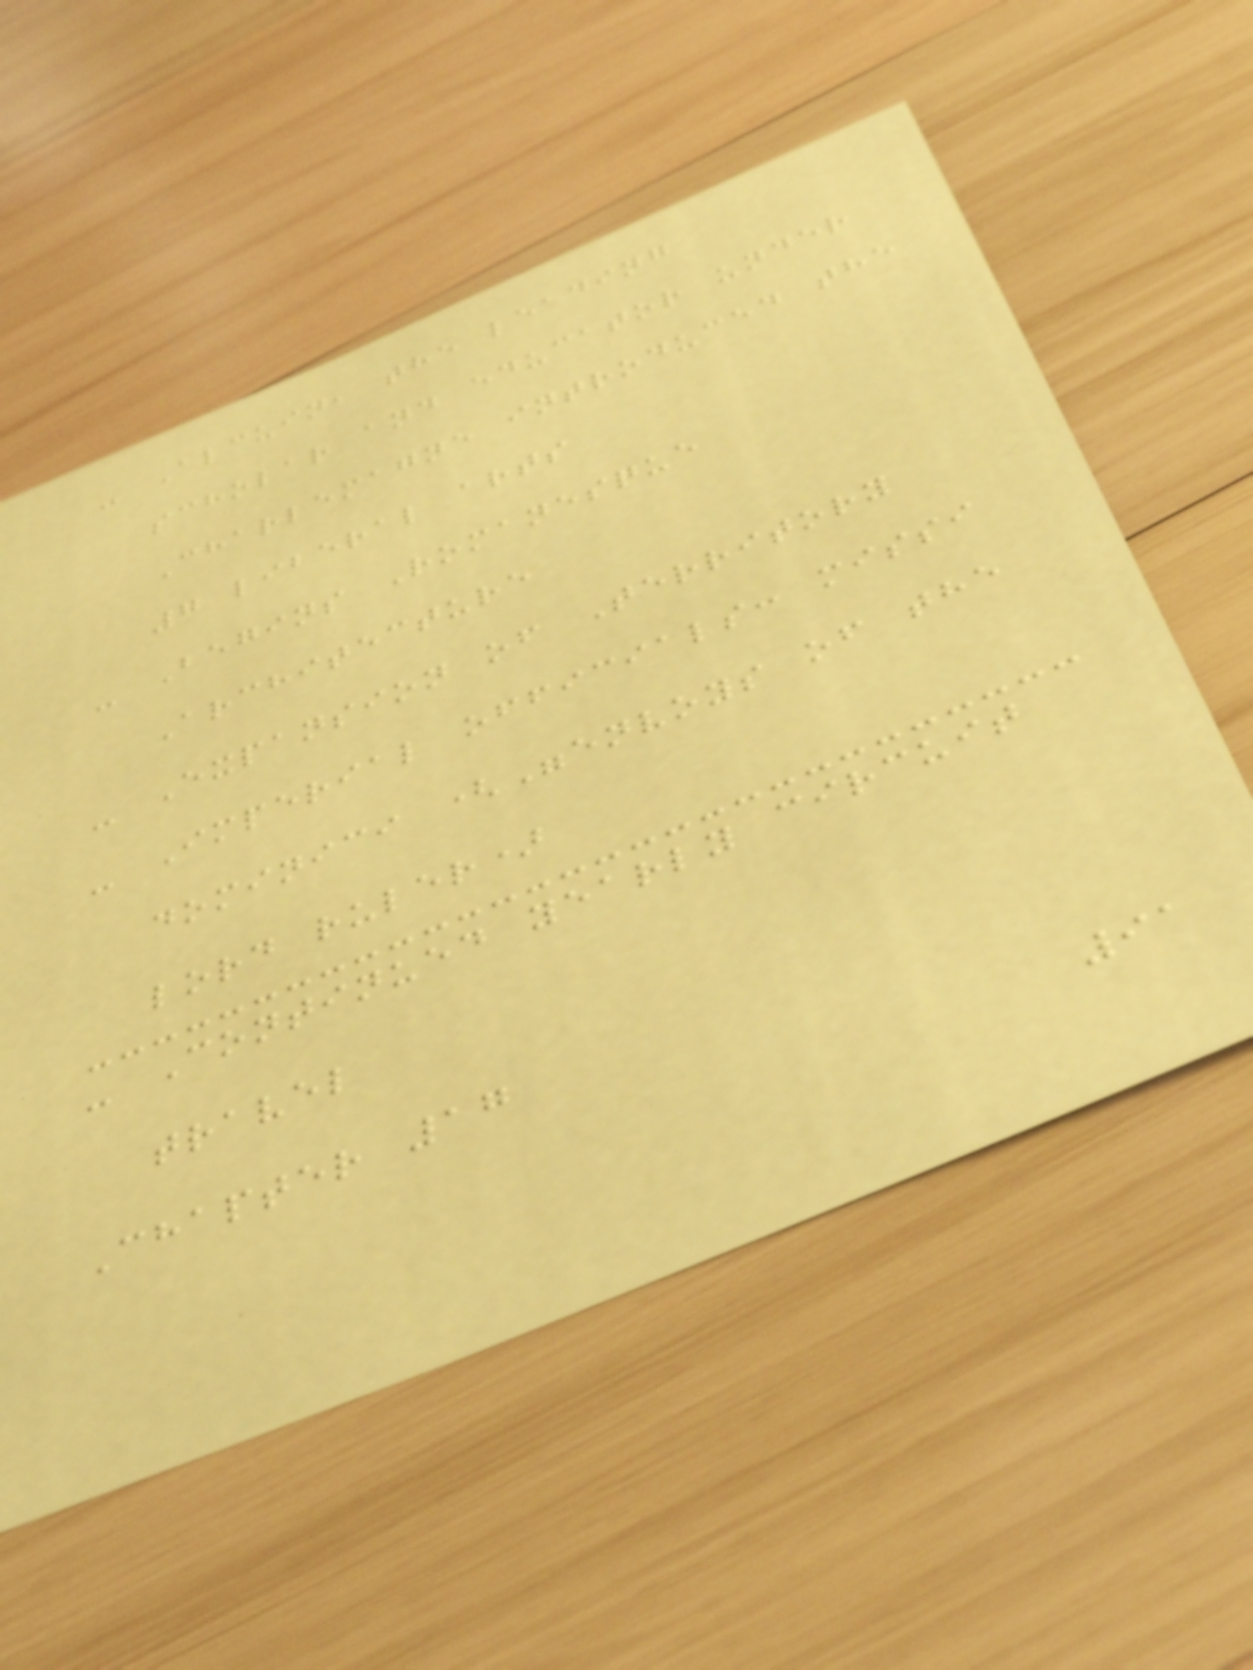- Alcuin, the leading
scholar and educator under
Charlemagne introduced the
7 liberal arts
- Begins Romanesque
Architecture
- Expansion of Territory
- Imperial officials: missi
dominici ("envoys of the
lord ruler)
- Continued yearly circuit
travel
Chapter 17
91
